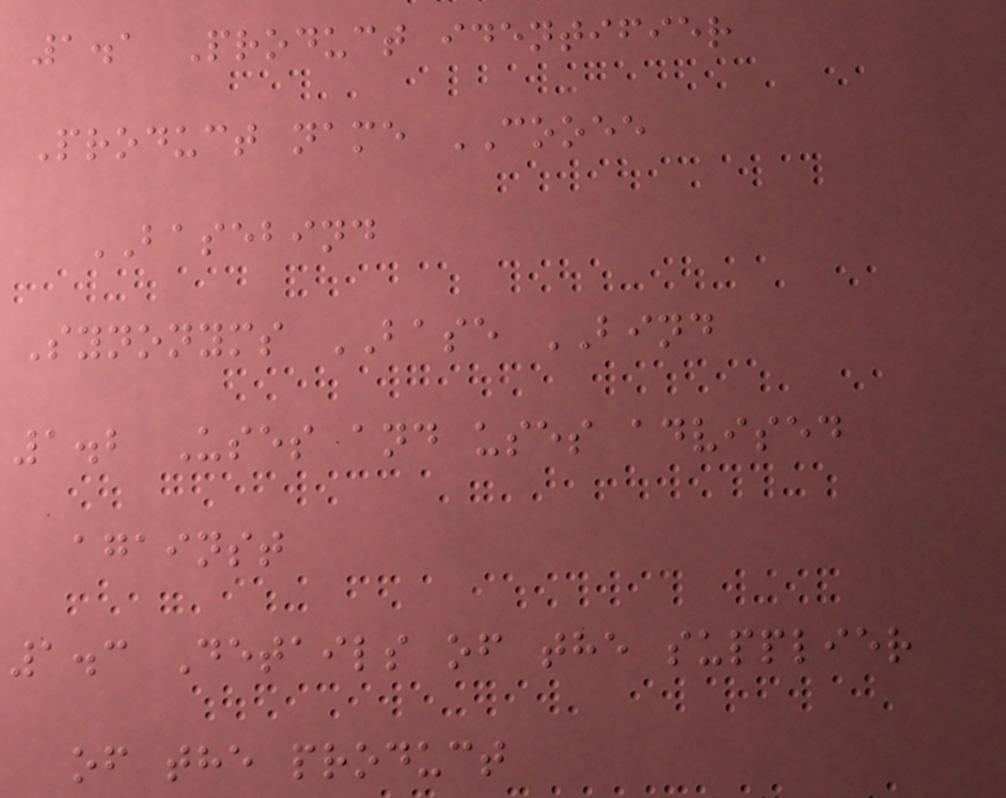1.1 Product identifier
Product name COOEE
BASEBIND
Synonyms BASE BIND
1.2 Uses and uses advised
against
1.3 Details of the supplier
of the product
